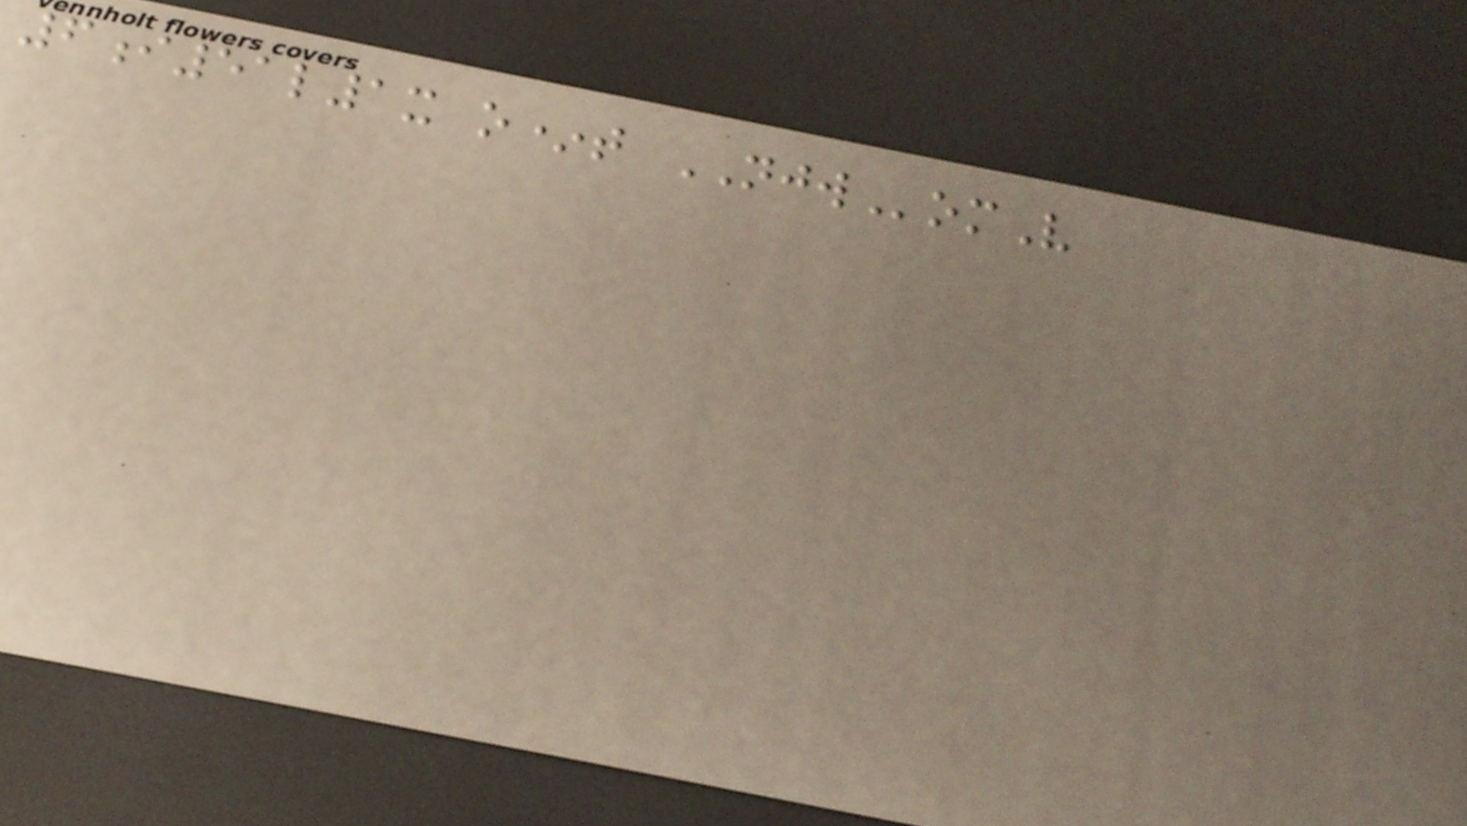6i51l1x o*t NJWomV
